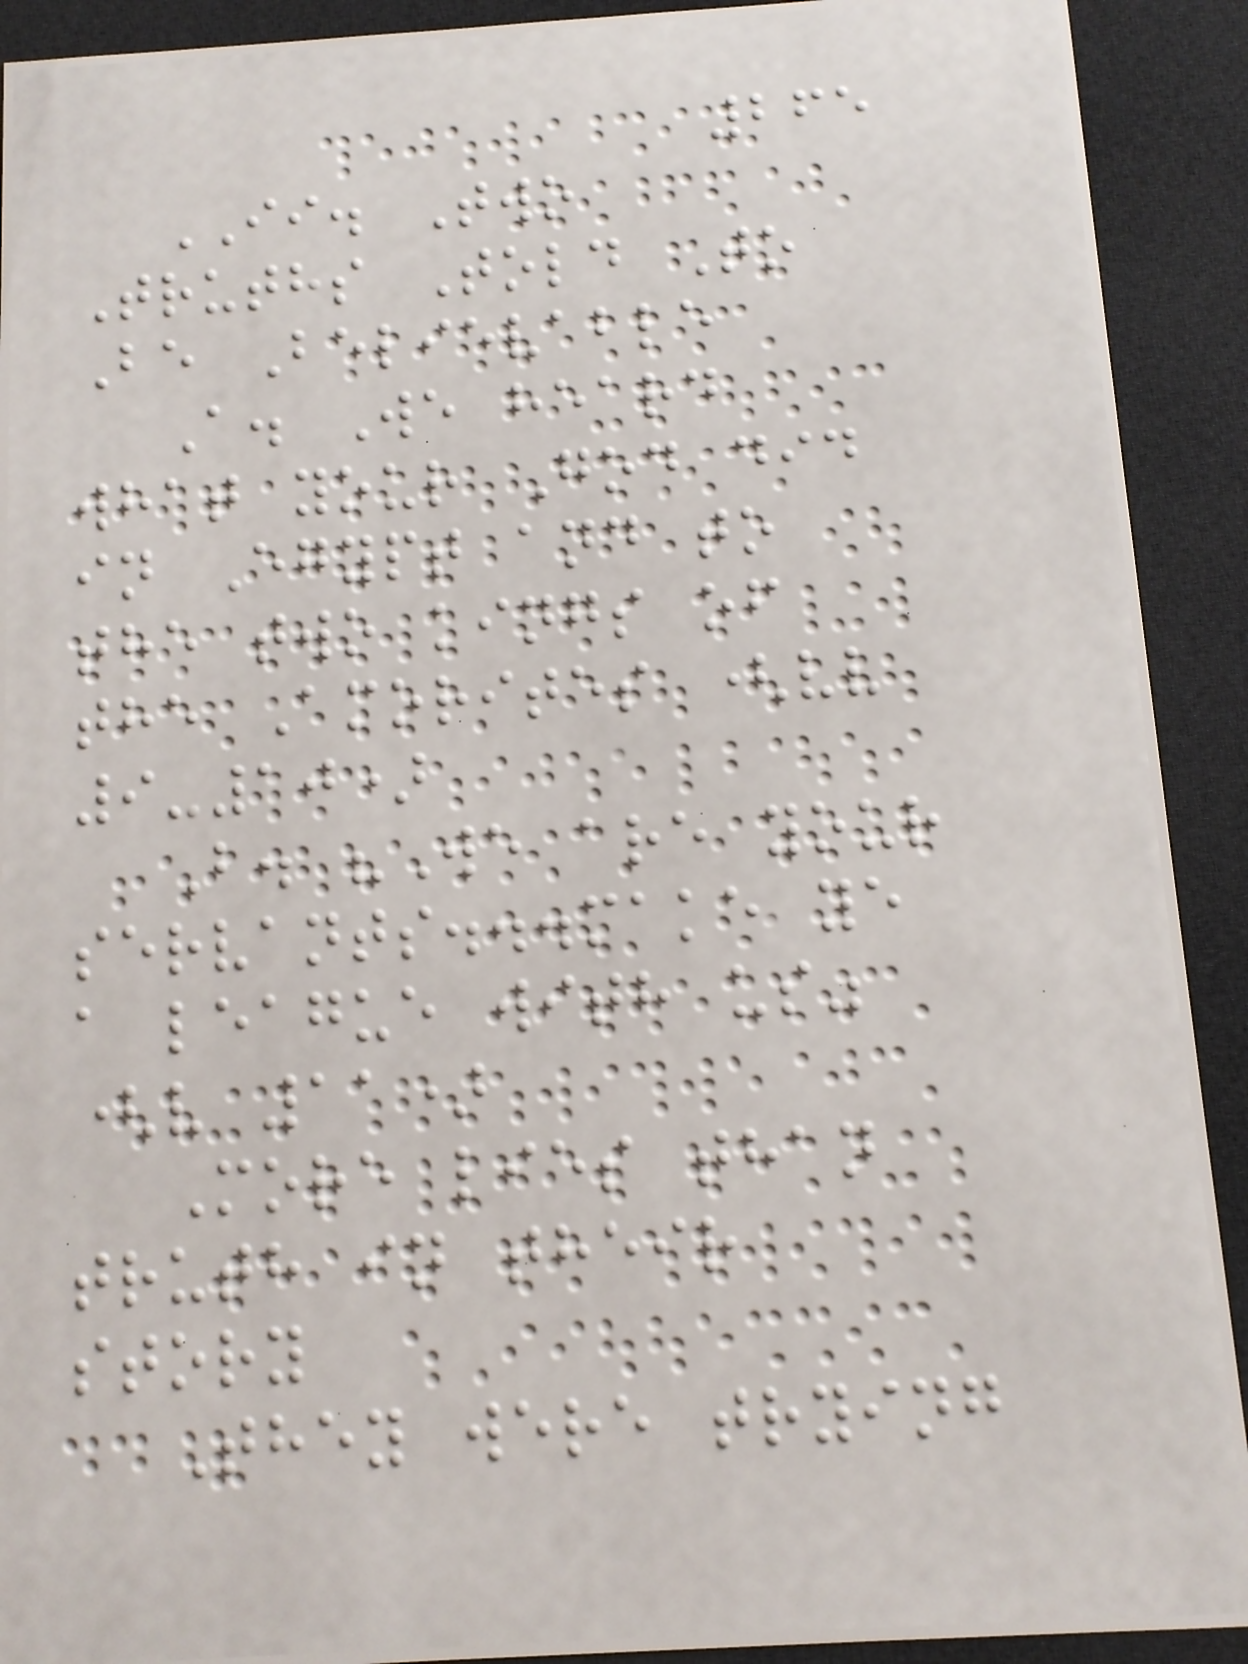265
II. Two
Truths Told To
Be Believable
A. We heard
what your God did
in Egypt and to
the two kings of
the Amorites (vv
9-10)
B. "We are your
servants...make ye
a league with us"
(v 11)
More lies than
truth in their
story
They were trying
